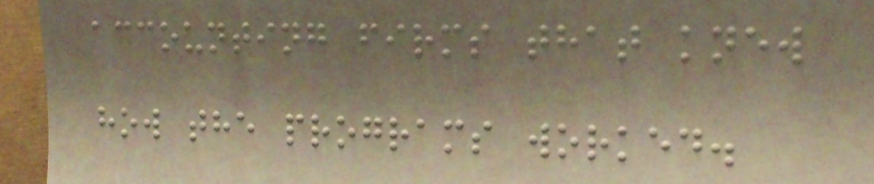accounting firms that knew
how the programs worked.
